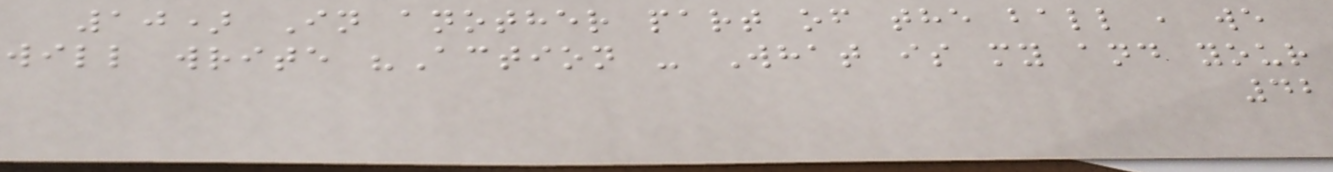10) In another part of the ball , we
will write "Action - What is my and your
42
